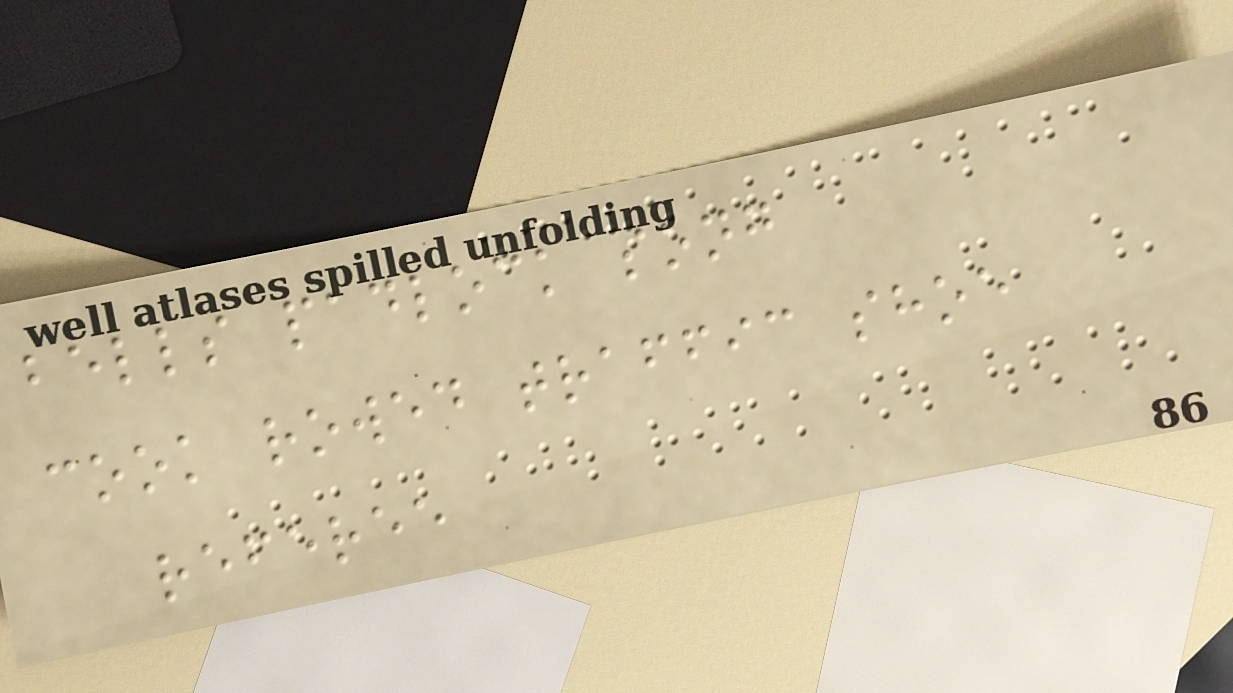bells padlock song
cook rowed traffic shoe
referee
